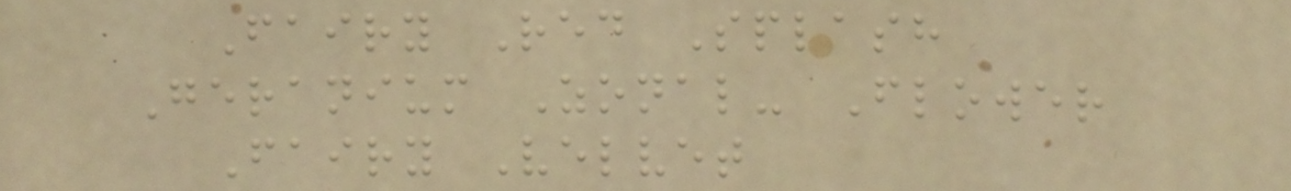Fairy Red Splash
Geranium Zonal- Flower
Fairy Velvet
